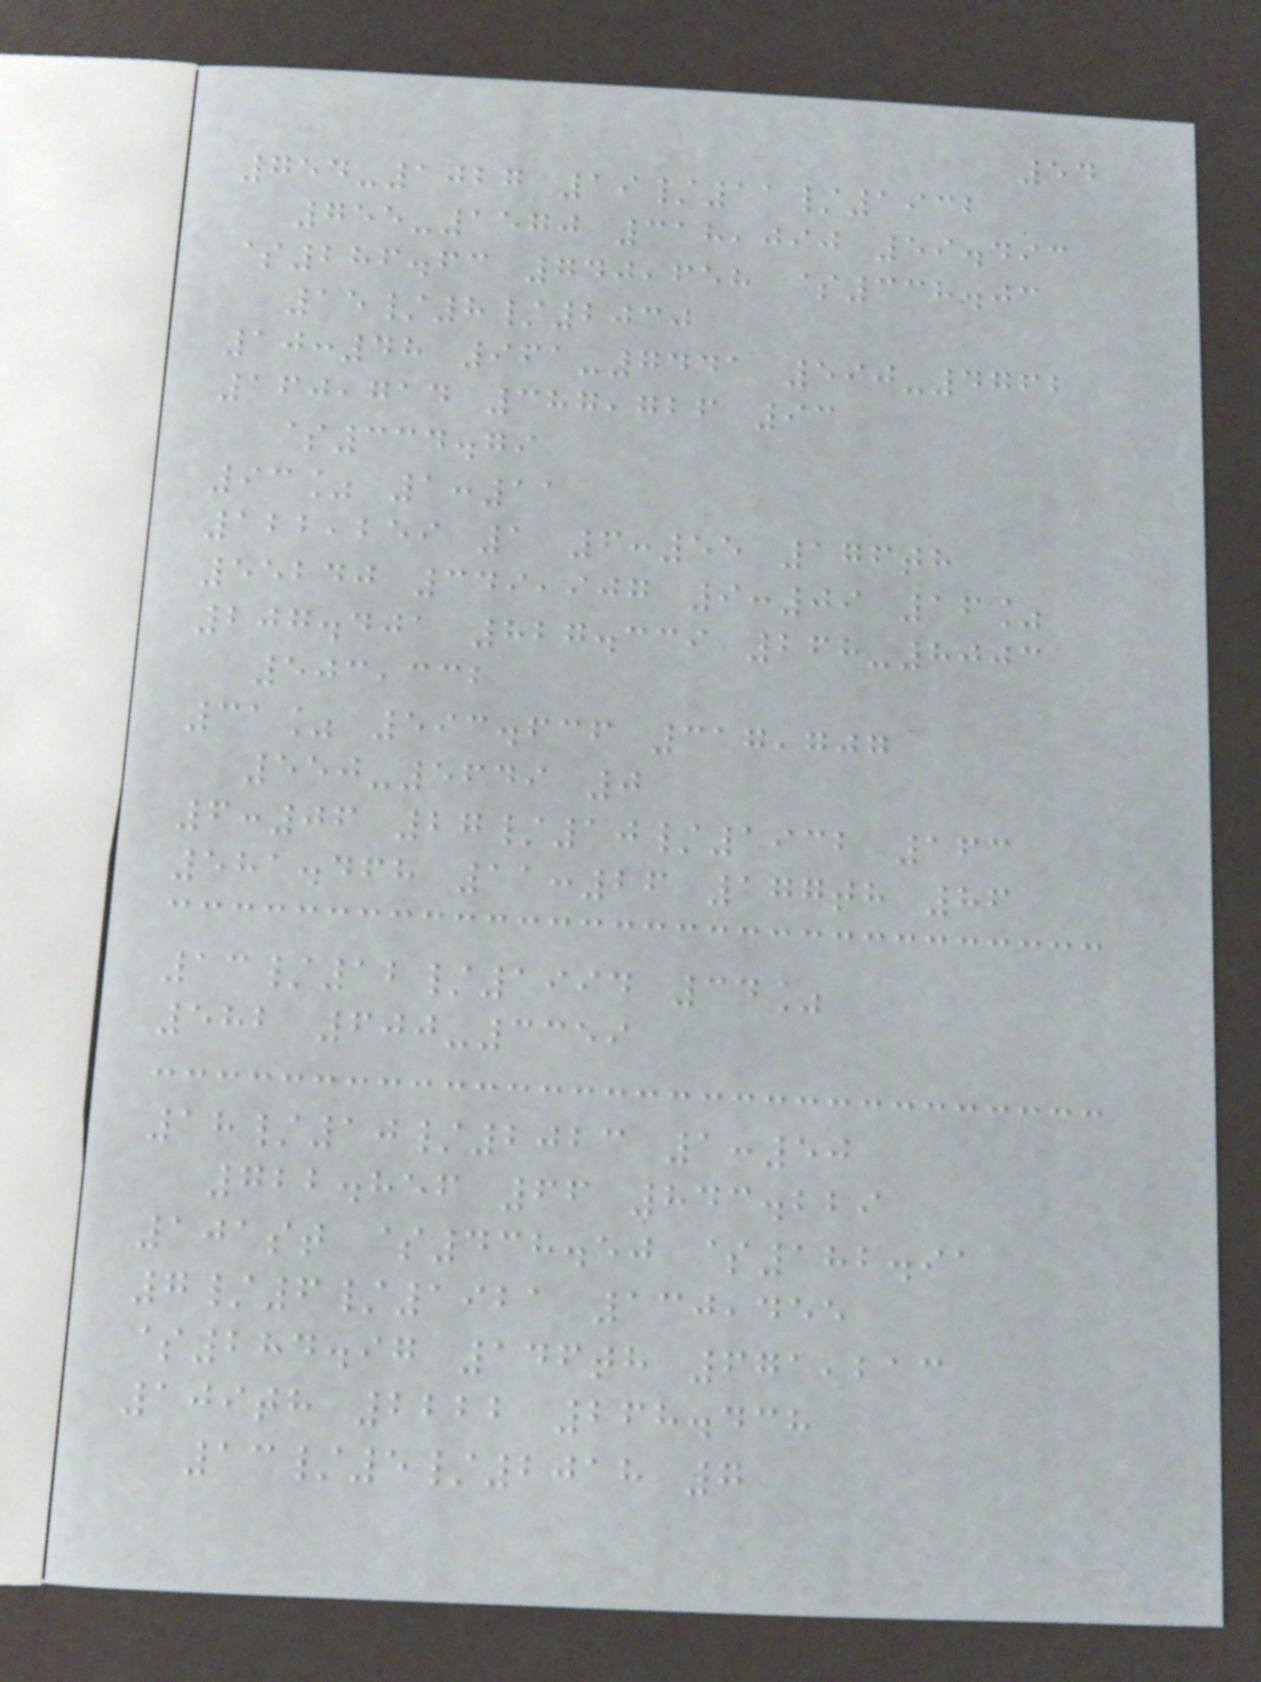54
754-1027 19/11/1932
755-1570 318,090 59.493
$286.63 740,658 $338.03
15/8/2030
10:48 961-7441 590-4762
160,714 387,726 93
$334.79
93% 1:11
122,259 1 6:55 176th
55240 349,907 9:09 16%
207.401 827.339 268-8003
503,332
31% 593.636 317,707
550-5649 0
6:06 27/10/1932 163
581.468 11:26 177th 86
13/12/1994 34%
582 600-3359
18/10/2023 1:50
722.856 66 843.229
101st $438.50 $182.91
7/6/1921 130,455
$284.97 146th 671,213
109th 2222 268.438
13/5/2018 7
